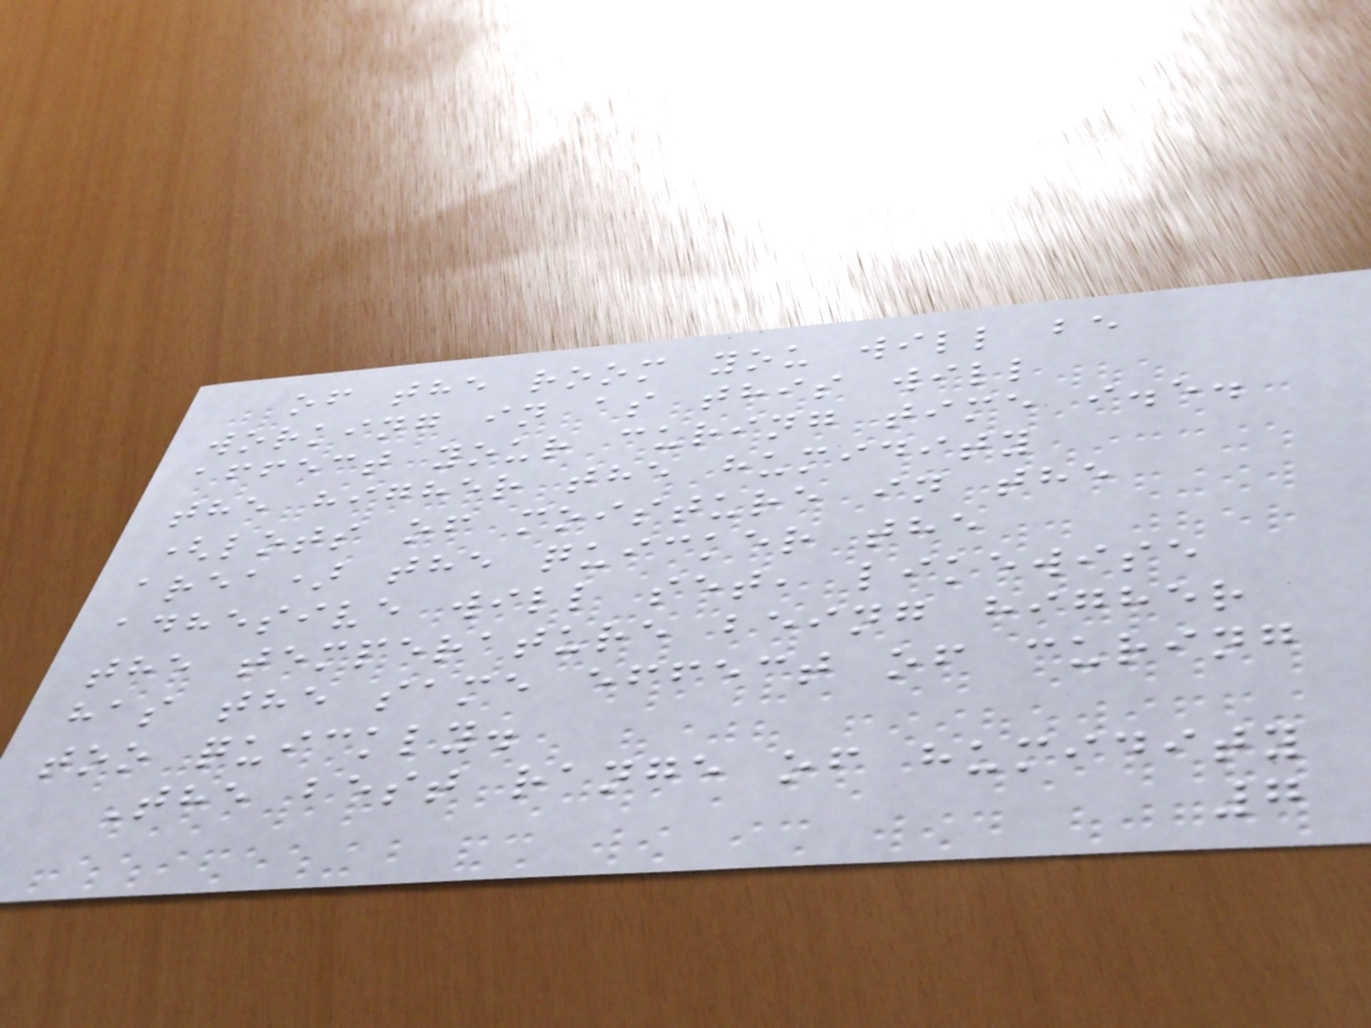of the room you will be
working in as this will
affect your curing time i.e.
the higher the humidity
(lots of moisture in the
area) the quicker the
adhesive will set, likewise
the temperature being higher
has the same effect of curing
too quickly.
The best range of humidity
7
